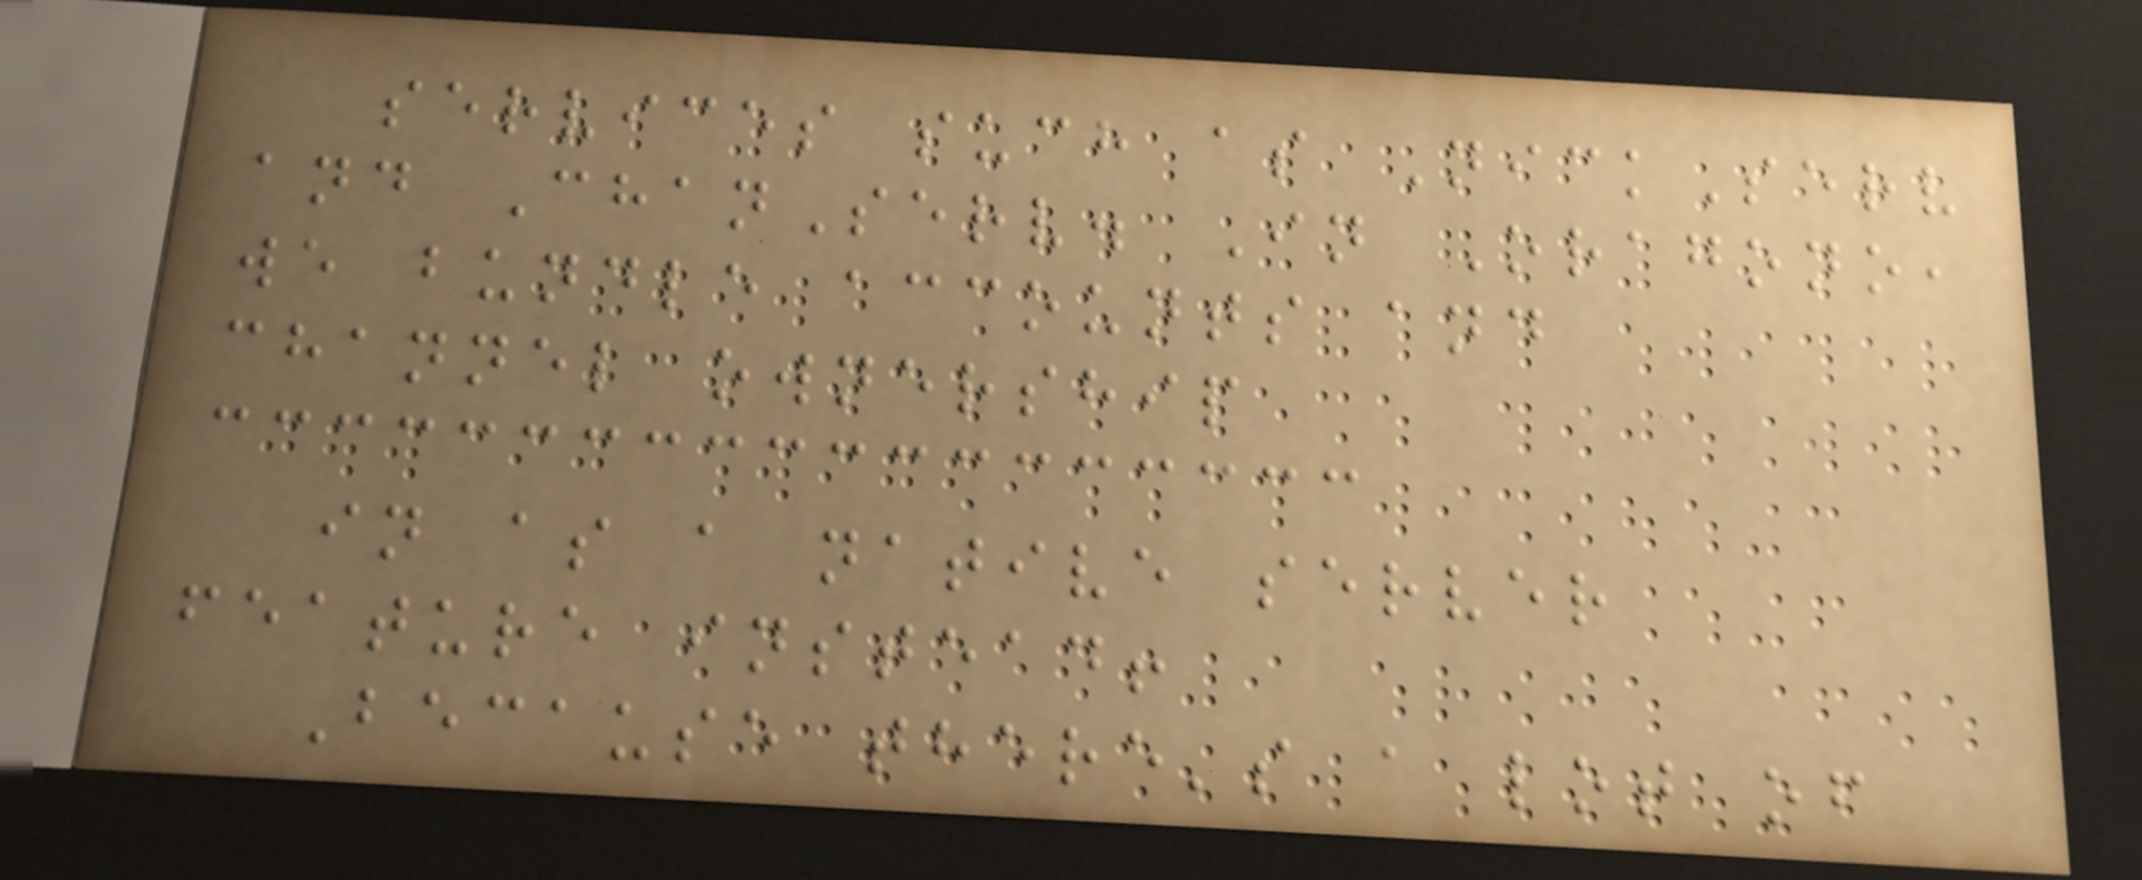services such as NickServ
and ChanServ. In Oragono,
we bundle accounts and
channel ownership
in as a native server
feature instead!
Because there's a lot of
